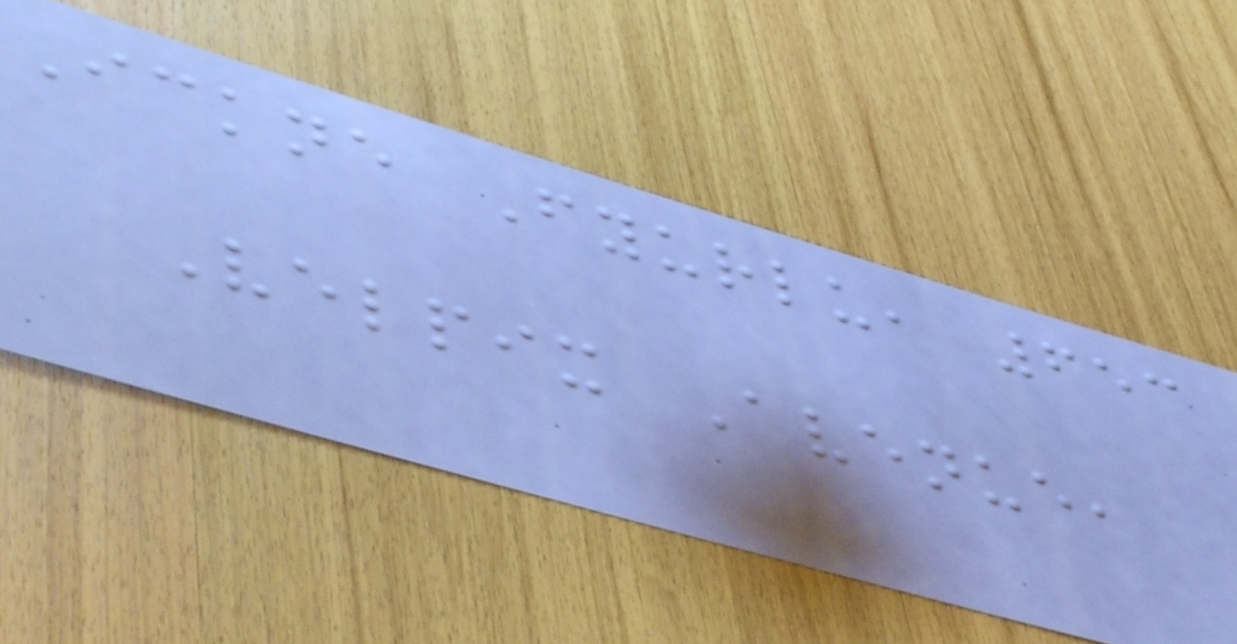Ickne Fyurlu, 653
Velpix Avenue,
